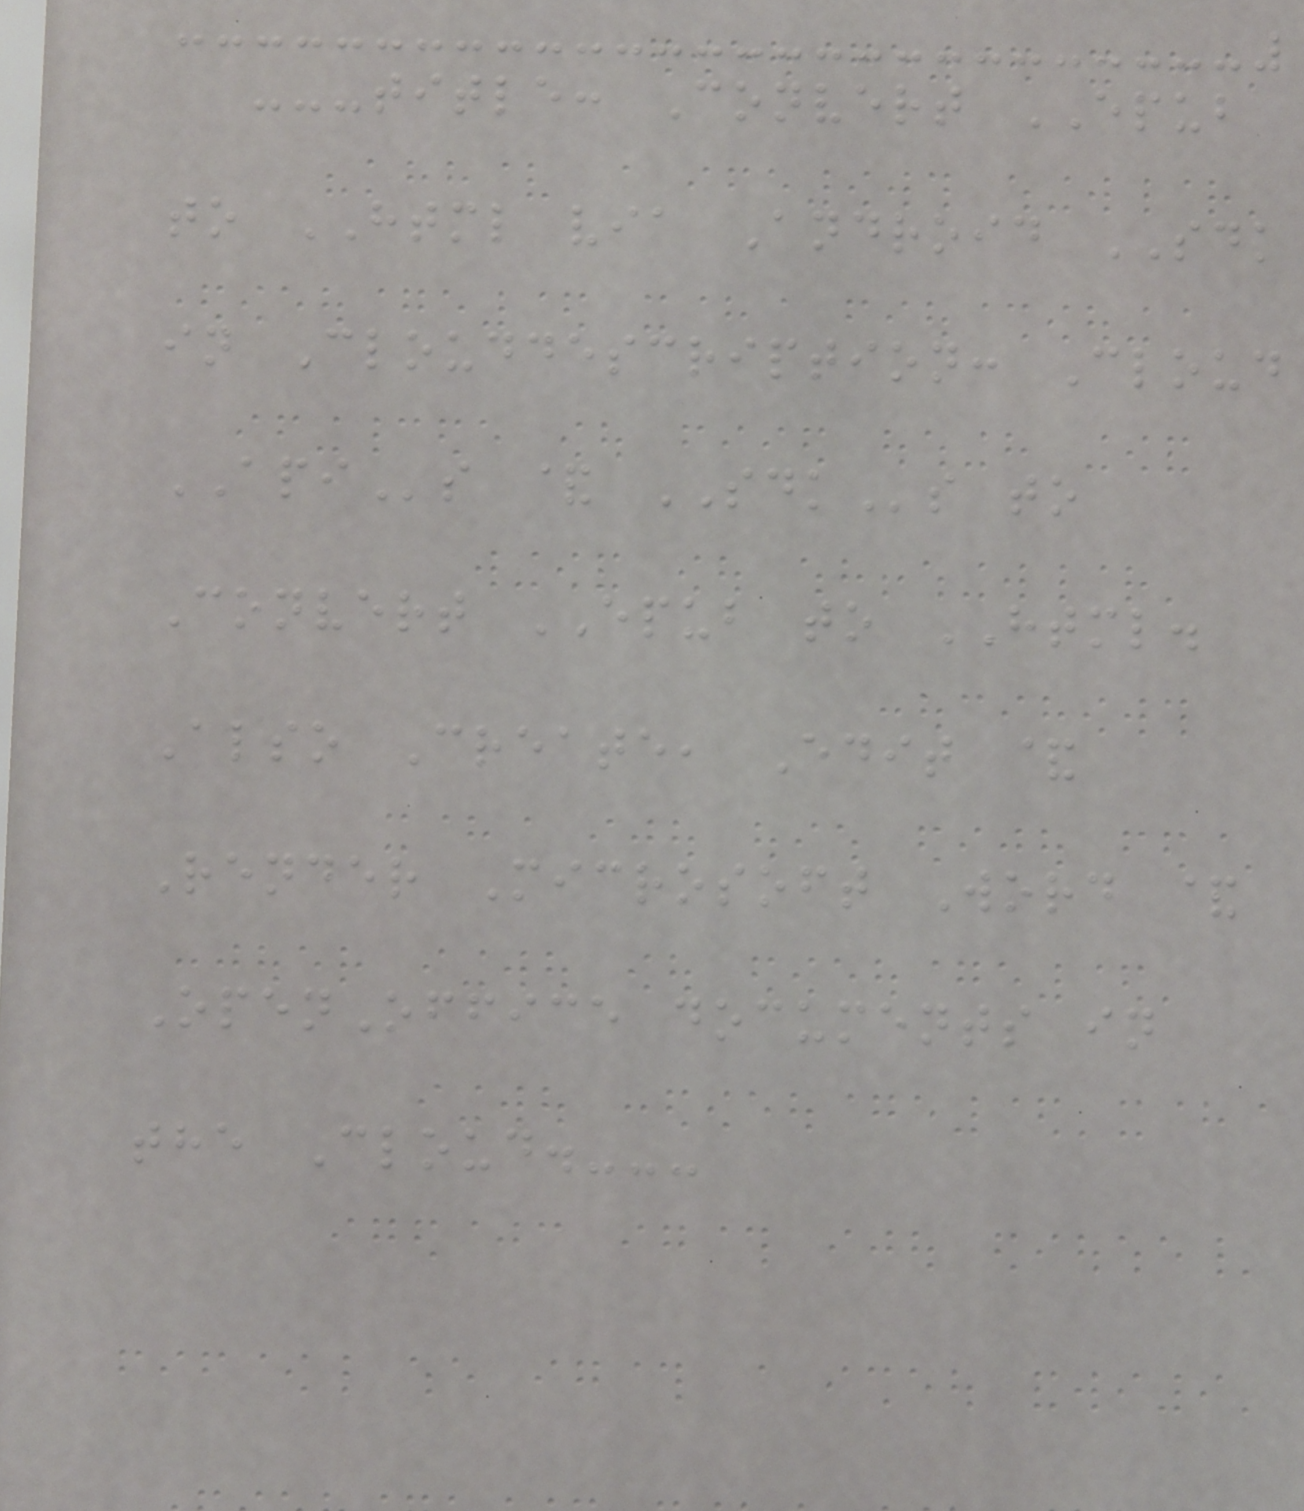---title: Convert EPUB
to HTML via Android SDK
in Clouddescription: Cloud
APIs & SDKs to
Convert EPUB to HTML.
Also Create, Edit &
Render Microsoft Word &
OpenOffice documents in
the Cloud.---
